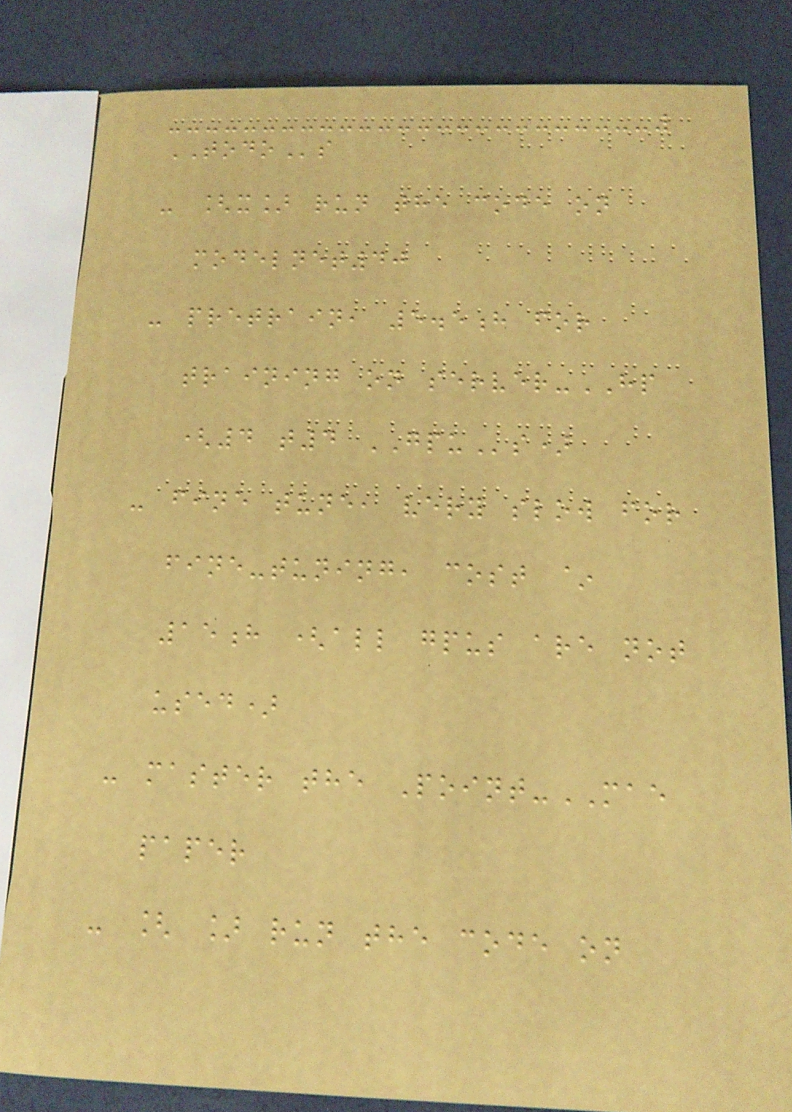TODOs
- [x] run the code on
modelnet40
- pretrain, 5.5h for
training on server-HP
(4 t4 GPUs)
- fine tune, very slow for
fine-tuning, cost ~
15h (all gpus are not
used)
- master the Point-MAE
paper
- [ ] run the code on
